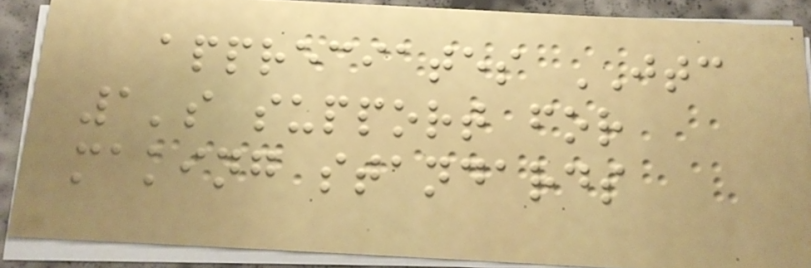appreciates JTC
1's support for
making standards
